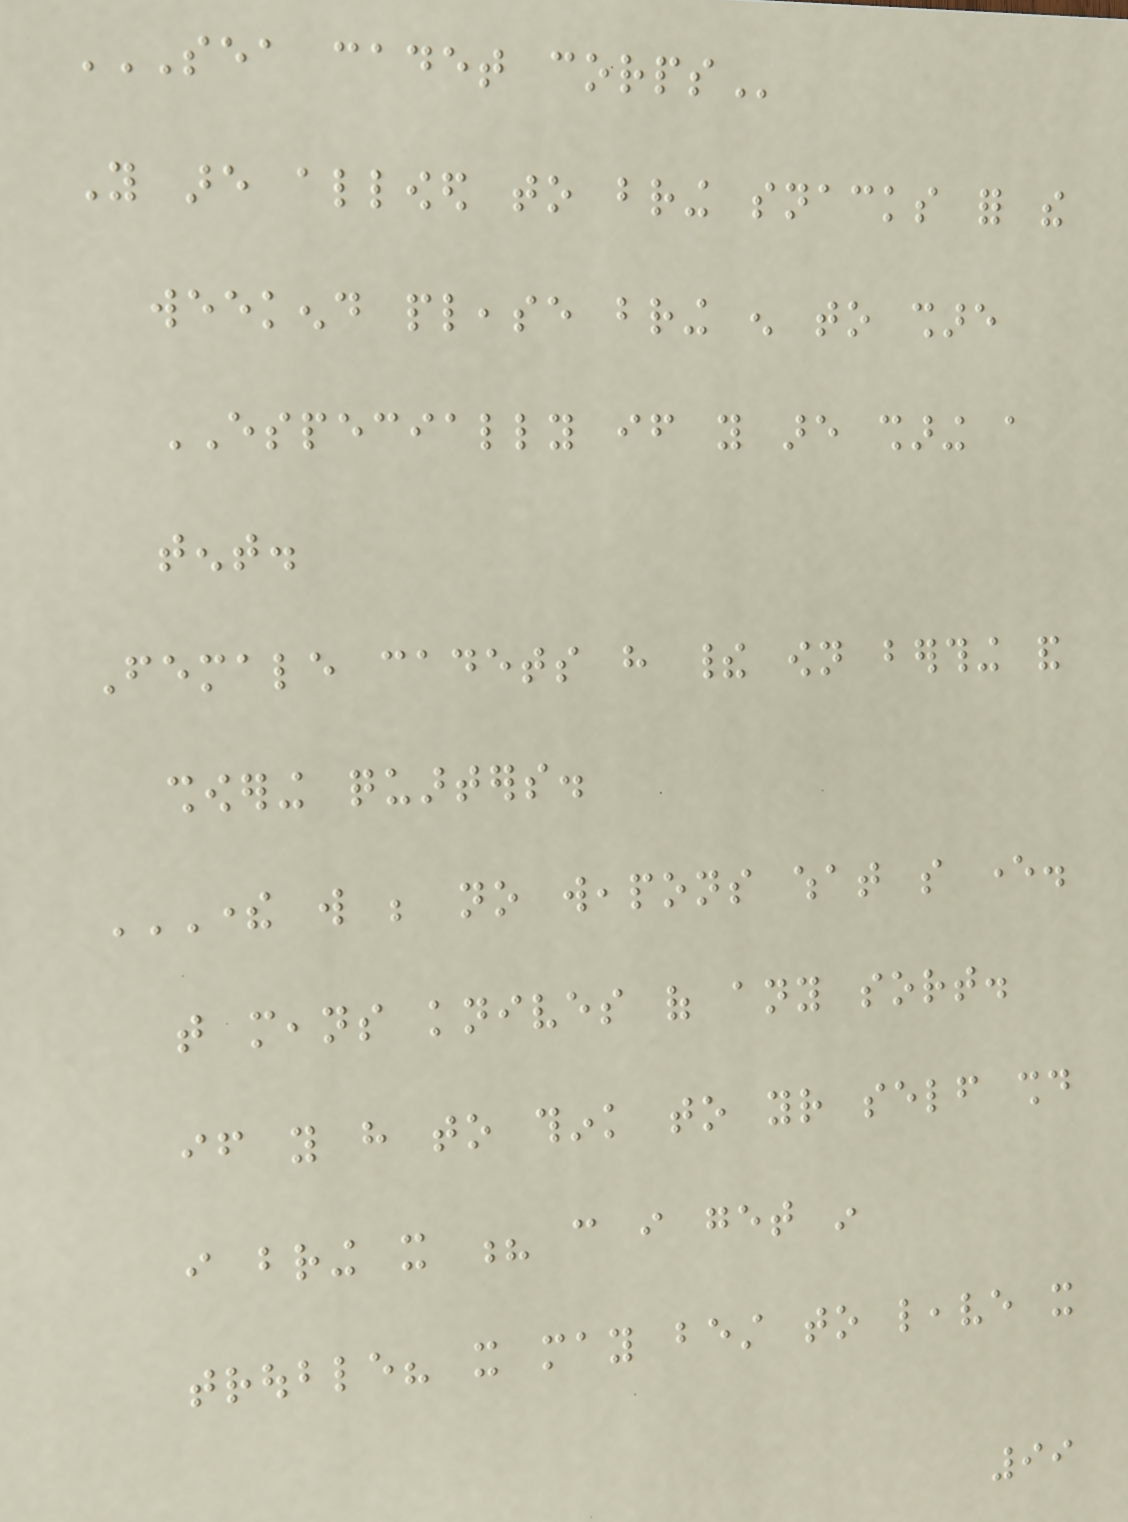SEA CADET CORPS
You are allowed to bring snacks for the
weekend please bring enough to share
ESPECIALLY if you are sharing a
tent.
Female cadets have their own berthing and
showering quarters.
THERE WILL BE NO WEAPONS WHAT SO EVER.
THAT MEANS KNIVES OF ANY SORT.
IF YOU HAVE TO THINK TO YOUR SELF SHOULD
I BRING IT ? CAN I GET IN
TROUBLE? IT MAY BEST TO LEAVE IT
99
